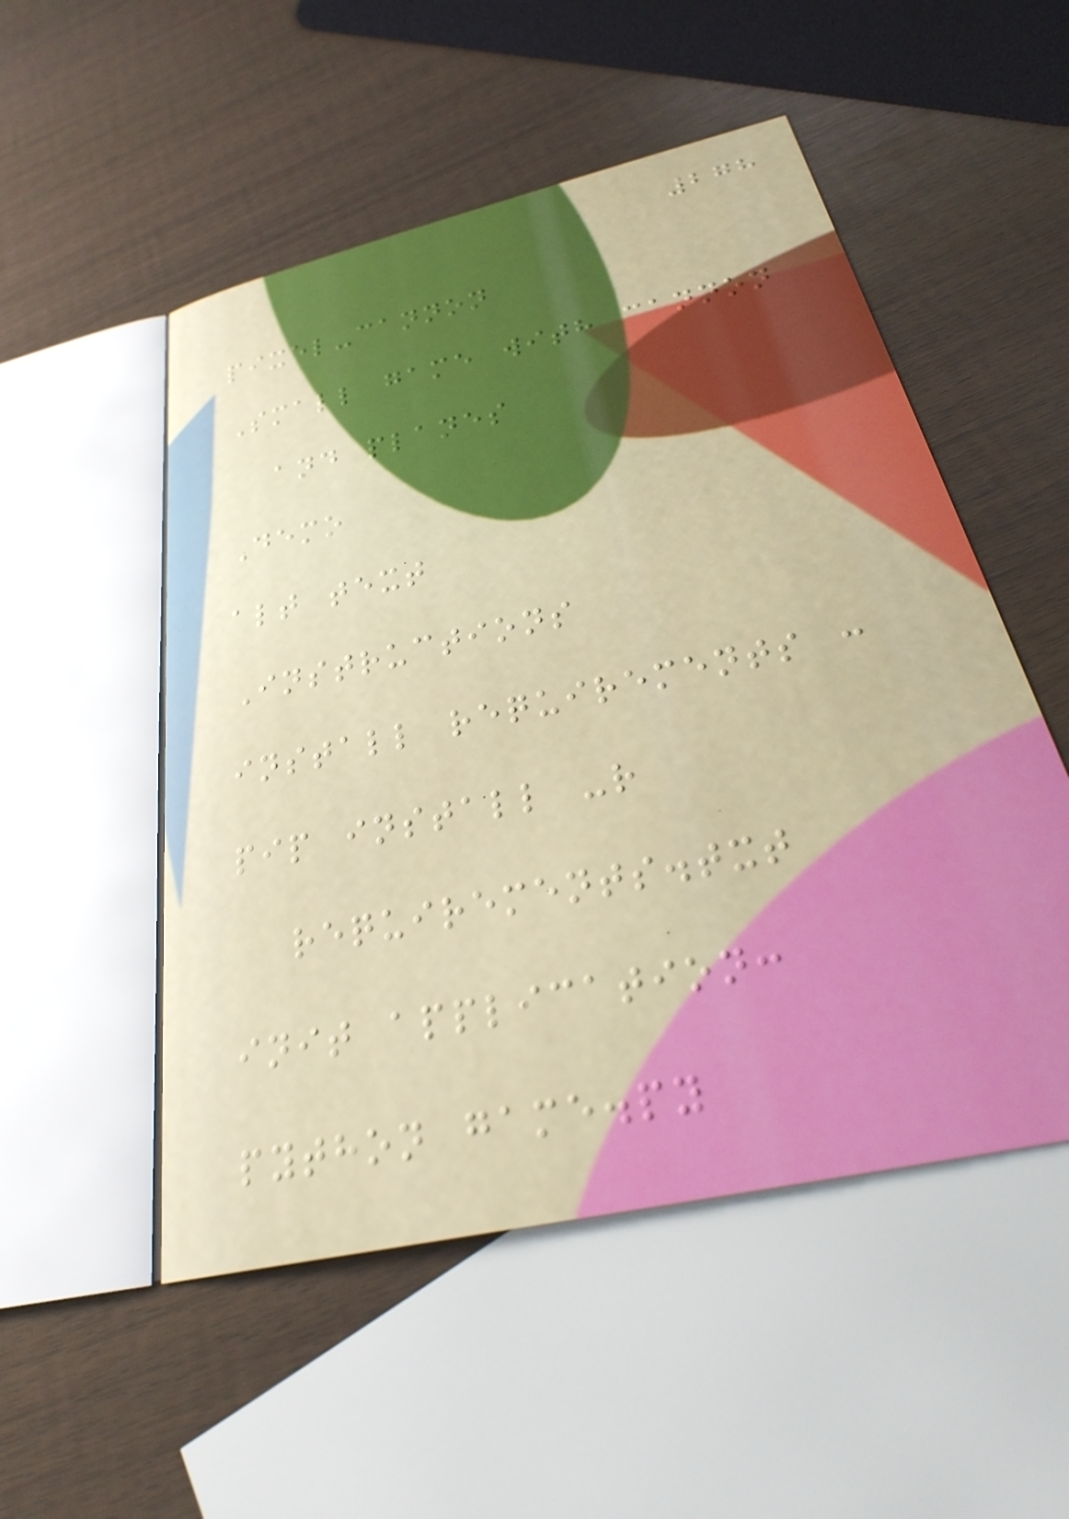278
pixel-cannon
Small game with cannon
and planes
Demo
alt text
Instructions
install requirements :
pip install -r
requirements.txt
init application:
python game.py
